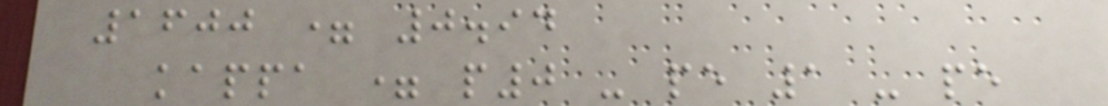1600 = 0.94
kappa = p0 - pe 1 - pe
